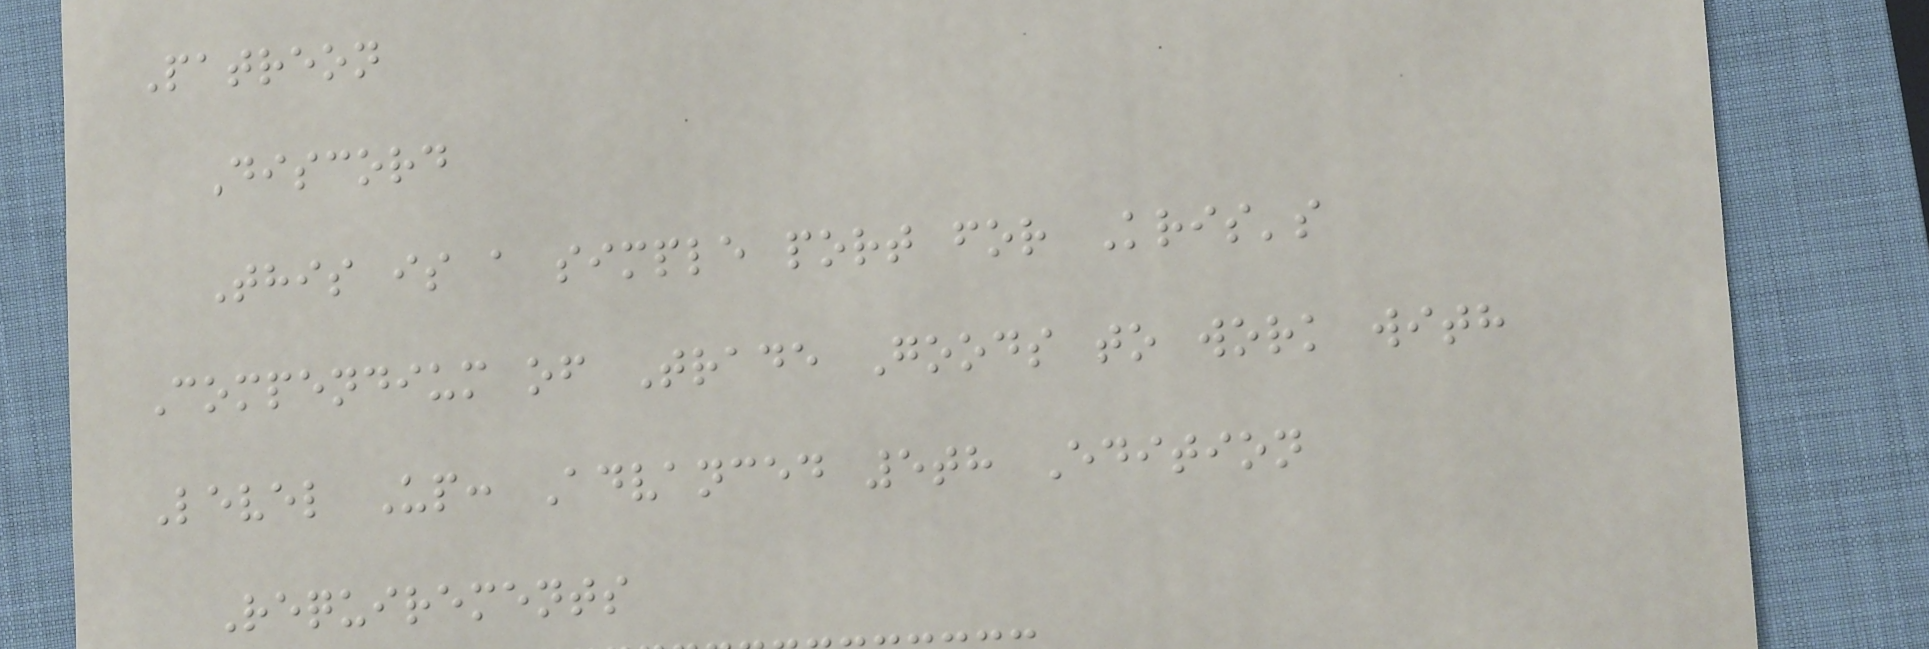Patreon
Discord
This is a simple port for Kris's
Compendium of Trade Goods to work with
Level Up: Advanced 5th Edition
Requirements
